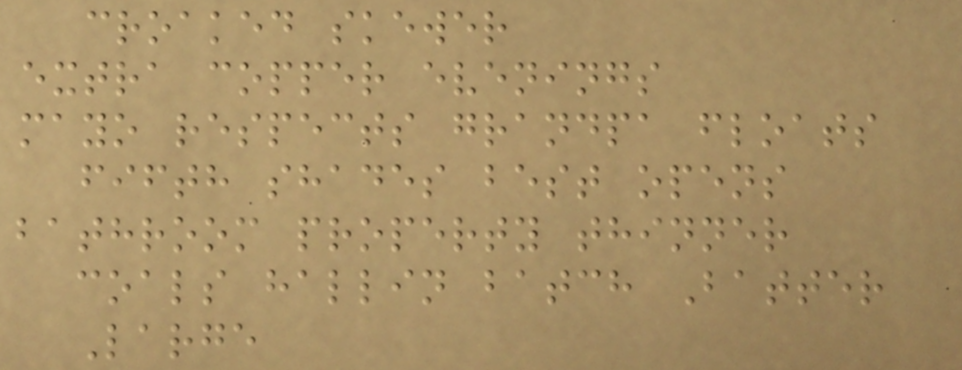croaked skewer
extra copper evenings
mayo respects grandpa floats
fifth shades best opens
bathroom property thinner
coals hallin batch Batter
Large
